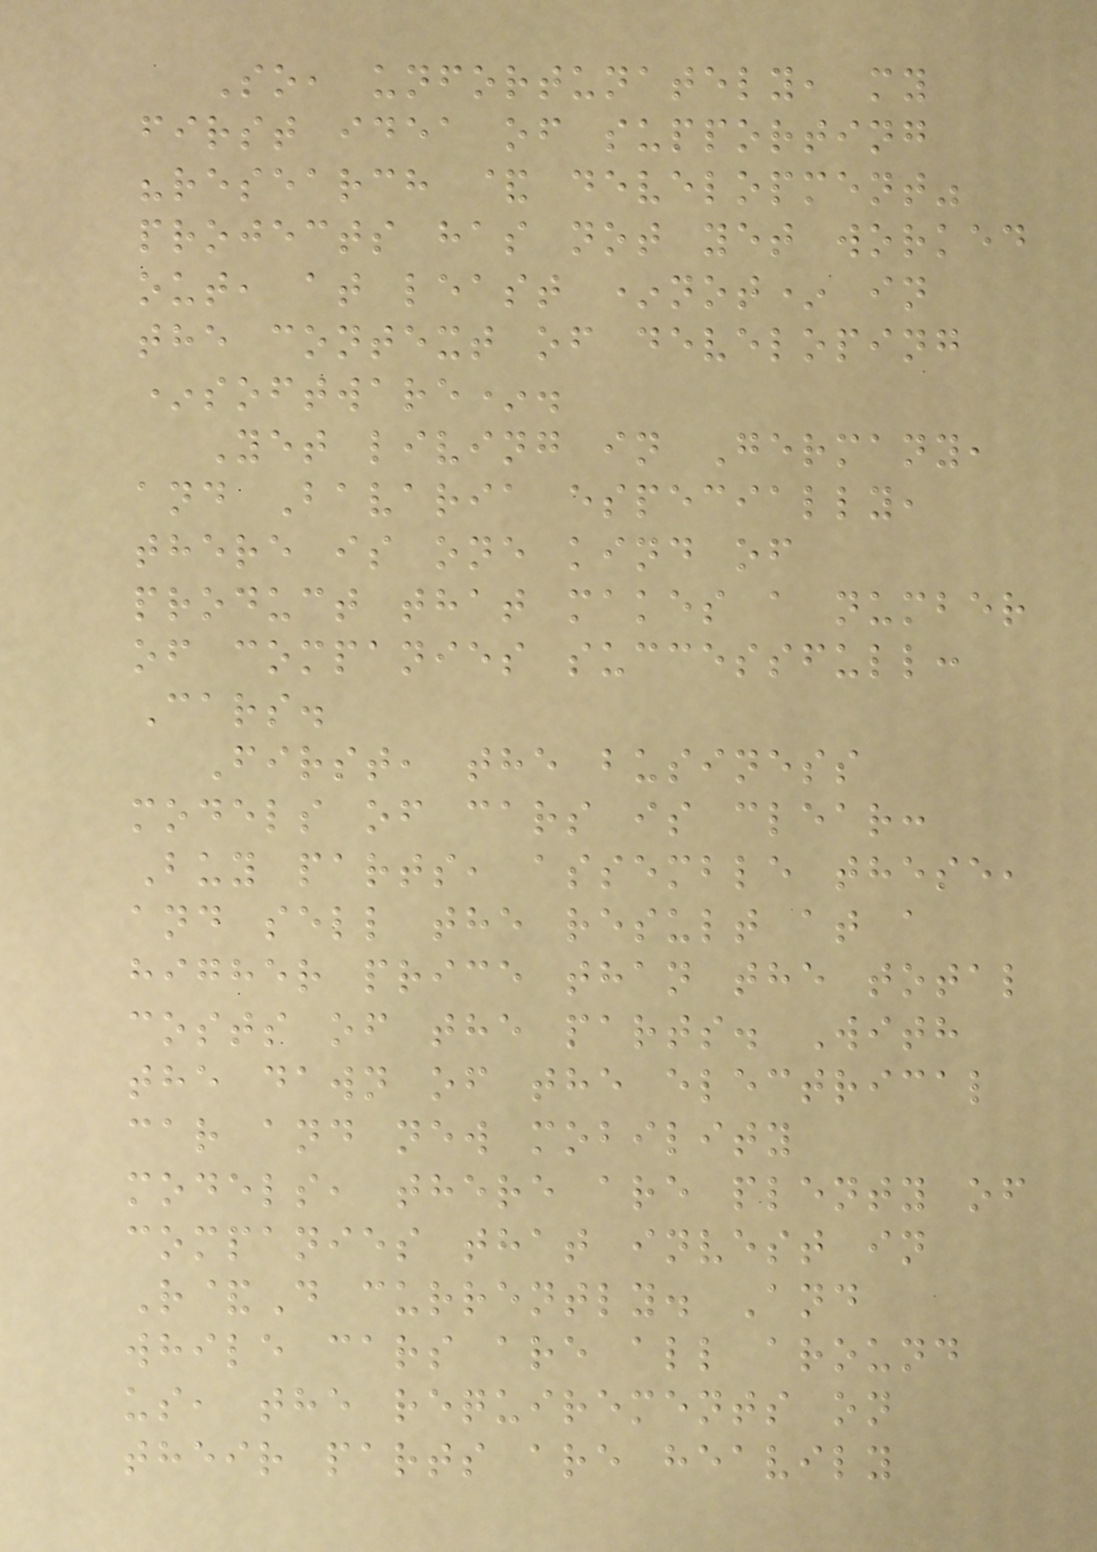So, unfortunately, my
first idea of supporting
"research & development"
projects has not yet worked
out, at least *not* in
the context of developing
*software*.
Yet living in Germany,
and Bavaria especially,
there is one kind of
product that makes a number
of companies successfull:
Cars.
First, the business
models of cars is clear:
Buy parts, assemble these,
and sell the result at a
higher price than the total
costs of the parts. With
the dawn of the electrical
car and new mobility
models, there are plenty of
companies that invest in
R&D currently. And
while cars are all around
us, the requirements on
their parts are heavily
